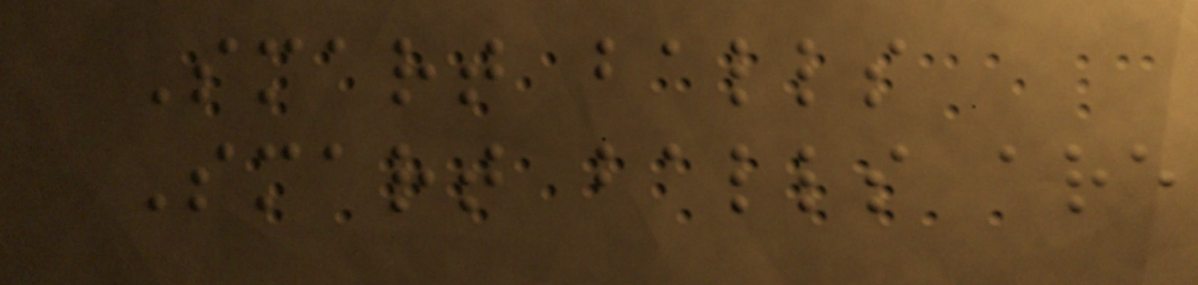Smart balls
Smart balls are
